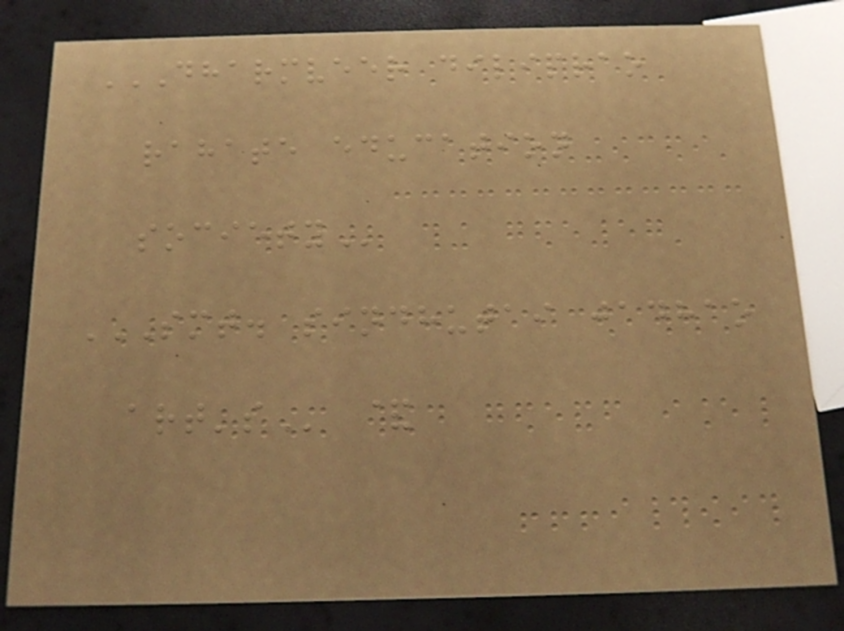DHARMVEER DILIPRAO
RAHATE EDUCATION
SOCIETY
SMT. SINDHUTAI JADHAO
ART'S &
